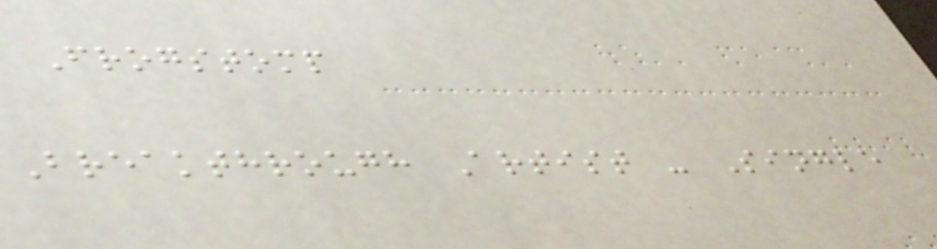Frogstomp
Breakthrough Artist - Single
